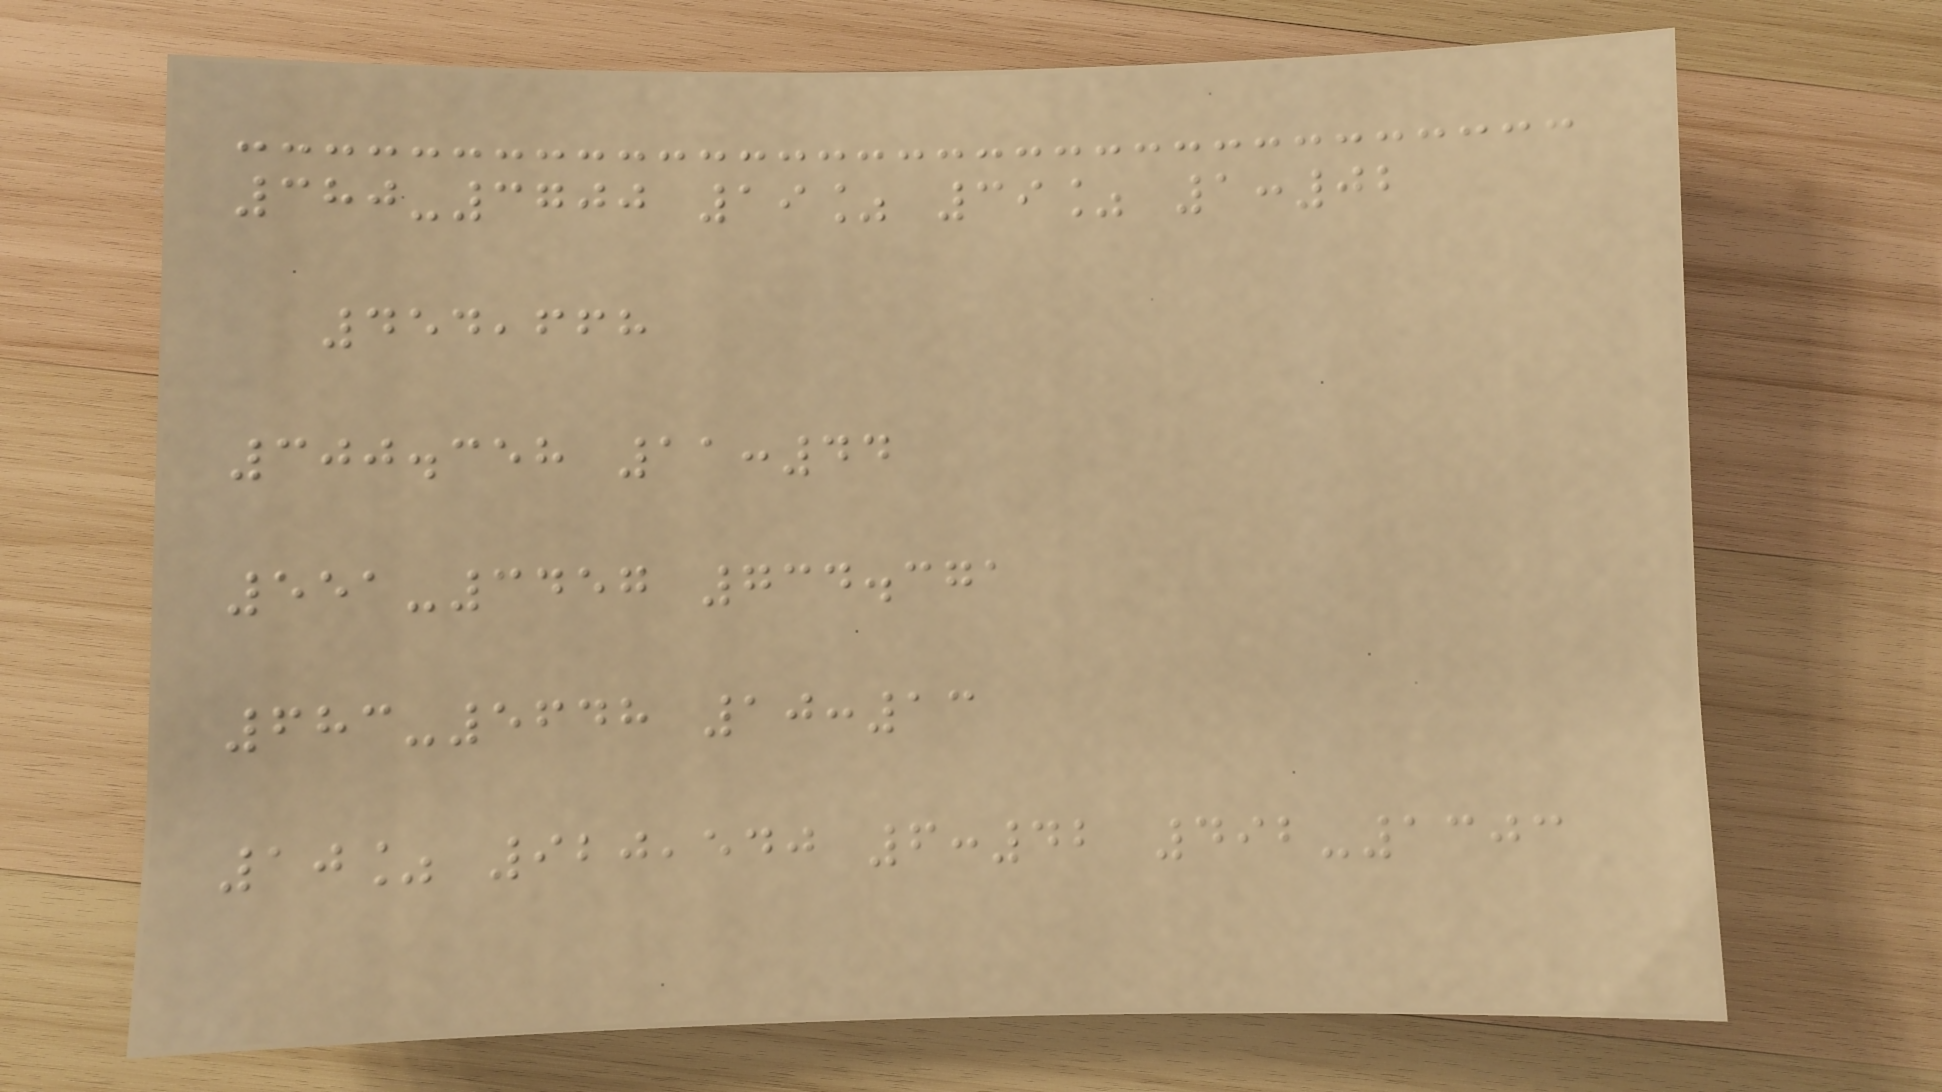380-3700 19% 39% 1:02
454,668
300.358 11:44
551-3457 734.371
683-5648 10:13
10% 920,540 6:42 492-1303
